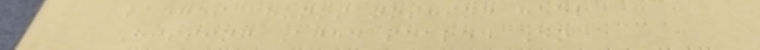ledges chunks nothing heel
Hissing Aged sealed En
